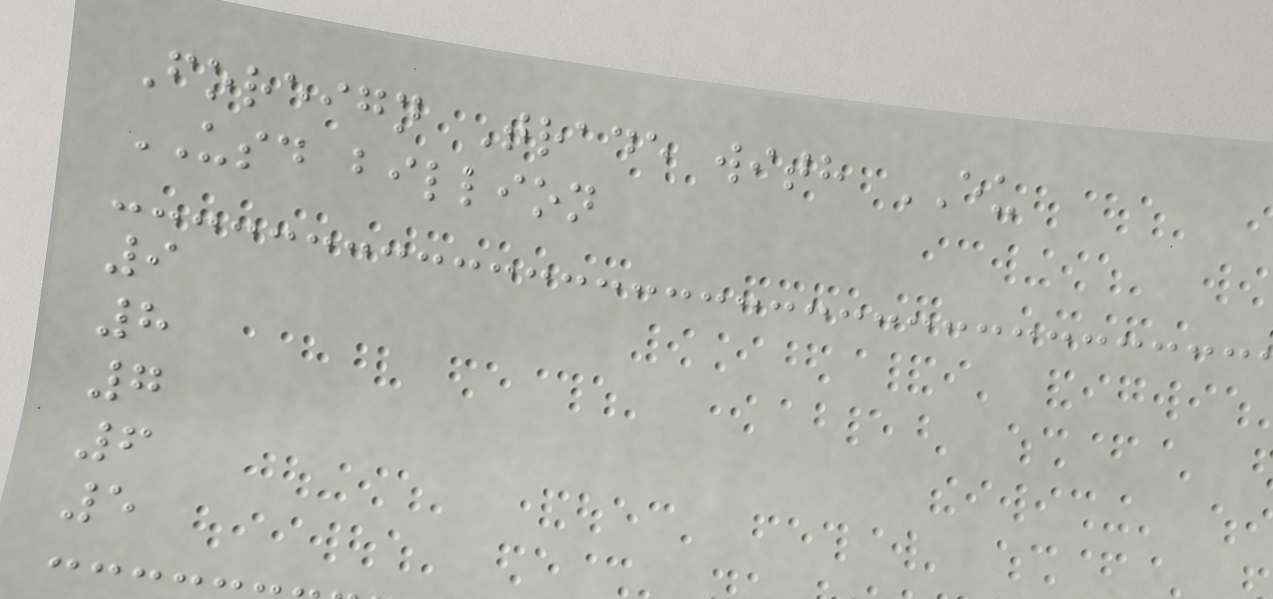Foreign Trade with EU
USD billion
9
8
7
6
5
